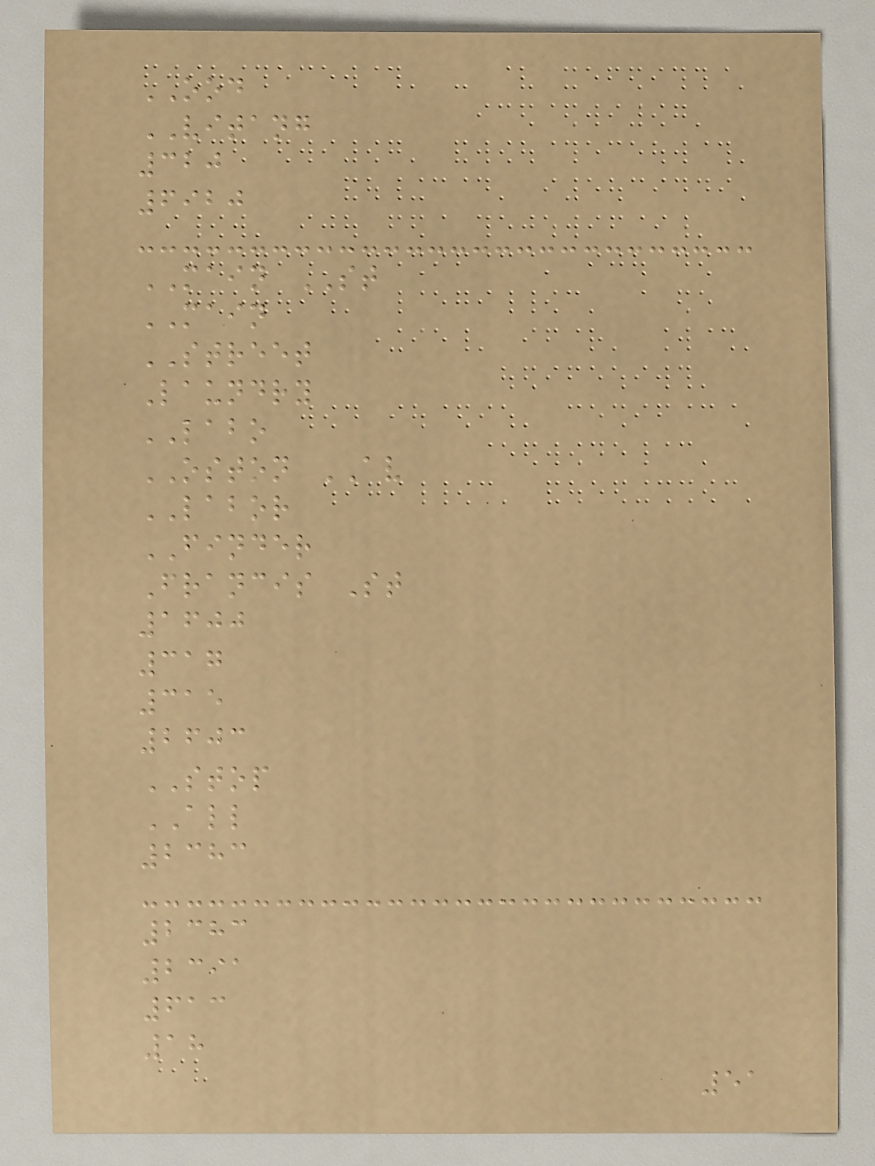OOD
VITANG
320
6920
MAIN ST
MAIN
STREET
Laundry
LABO
OSTON AV
LABOR
FINDER
Francis St
1600
317
315
2603
STOP
ALL
2383
2383
2391
613
18
51
